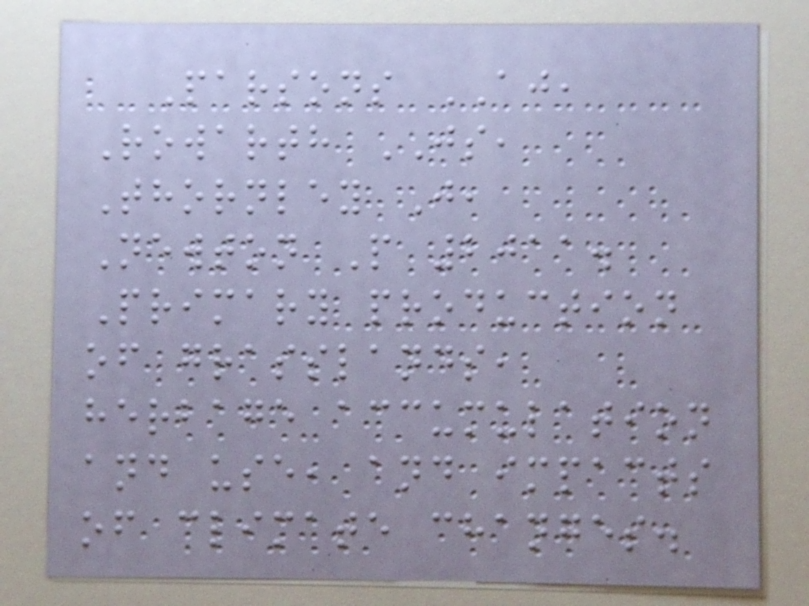Parsons AJ,
Rowarth JS,
Thornley J,
Newton P 2011.
Primary production
of grasslands,
herbage accumulation
and use, and impacts
of climate changes.
